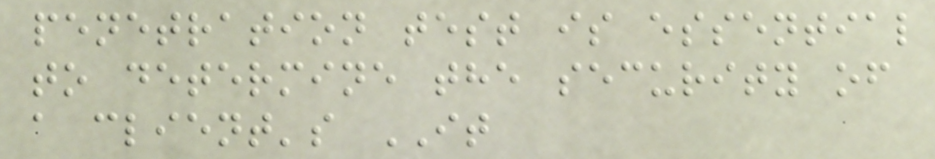penetration test is essential
to determine the security of
a client's IT
